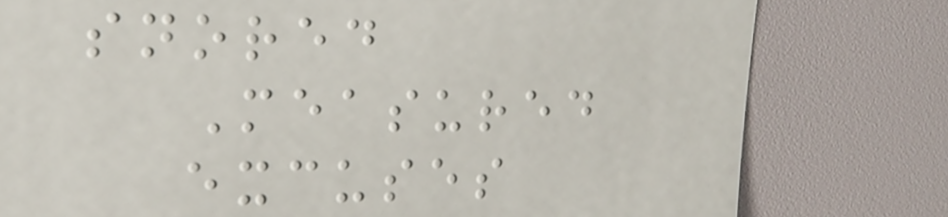snored
Measured
excuses
